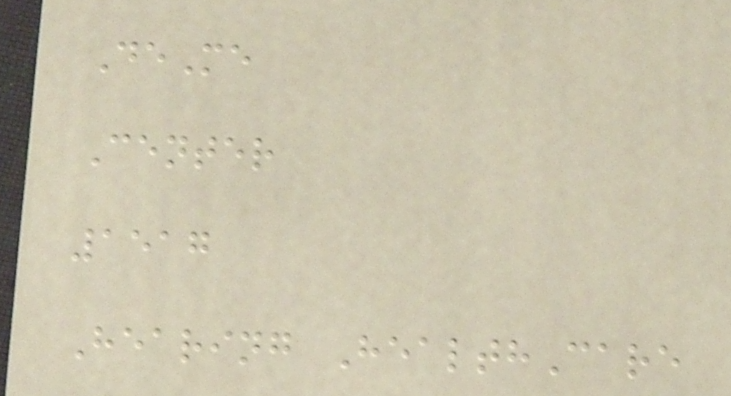DeMe
Center
1517
Hearing HealthCare
